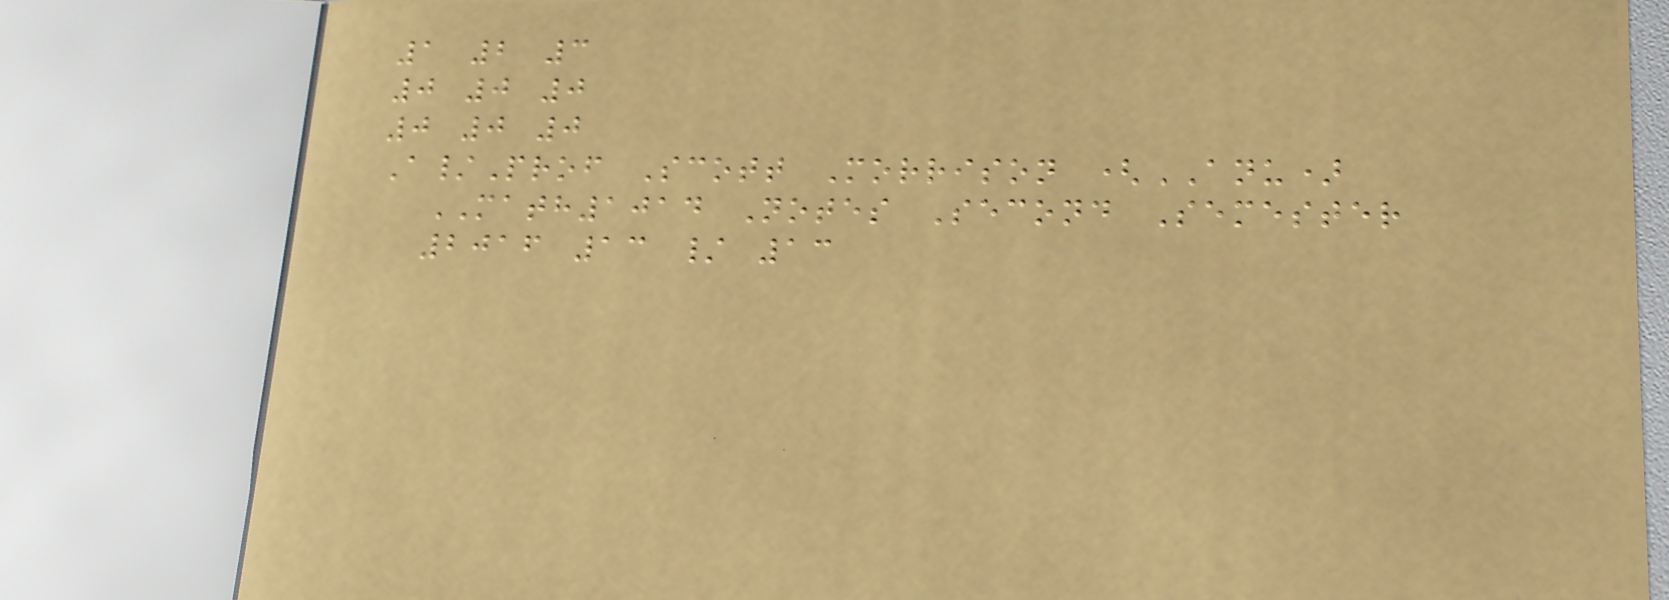1 2 3
0 0 0
0 0 0
A/Prof Scott Morrison (ANU)
MATH1014 Notes Second Semester
2016 13 / 13
